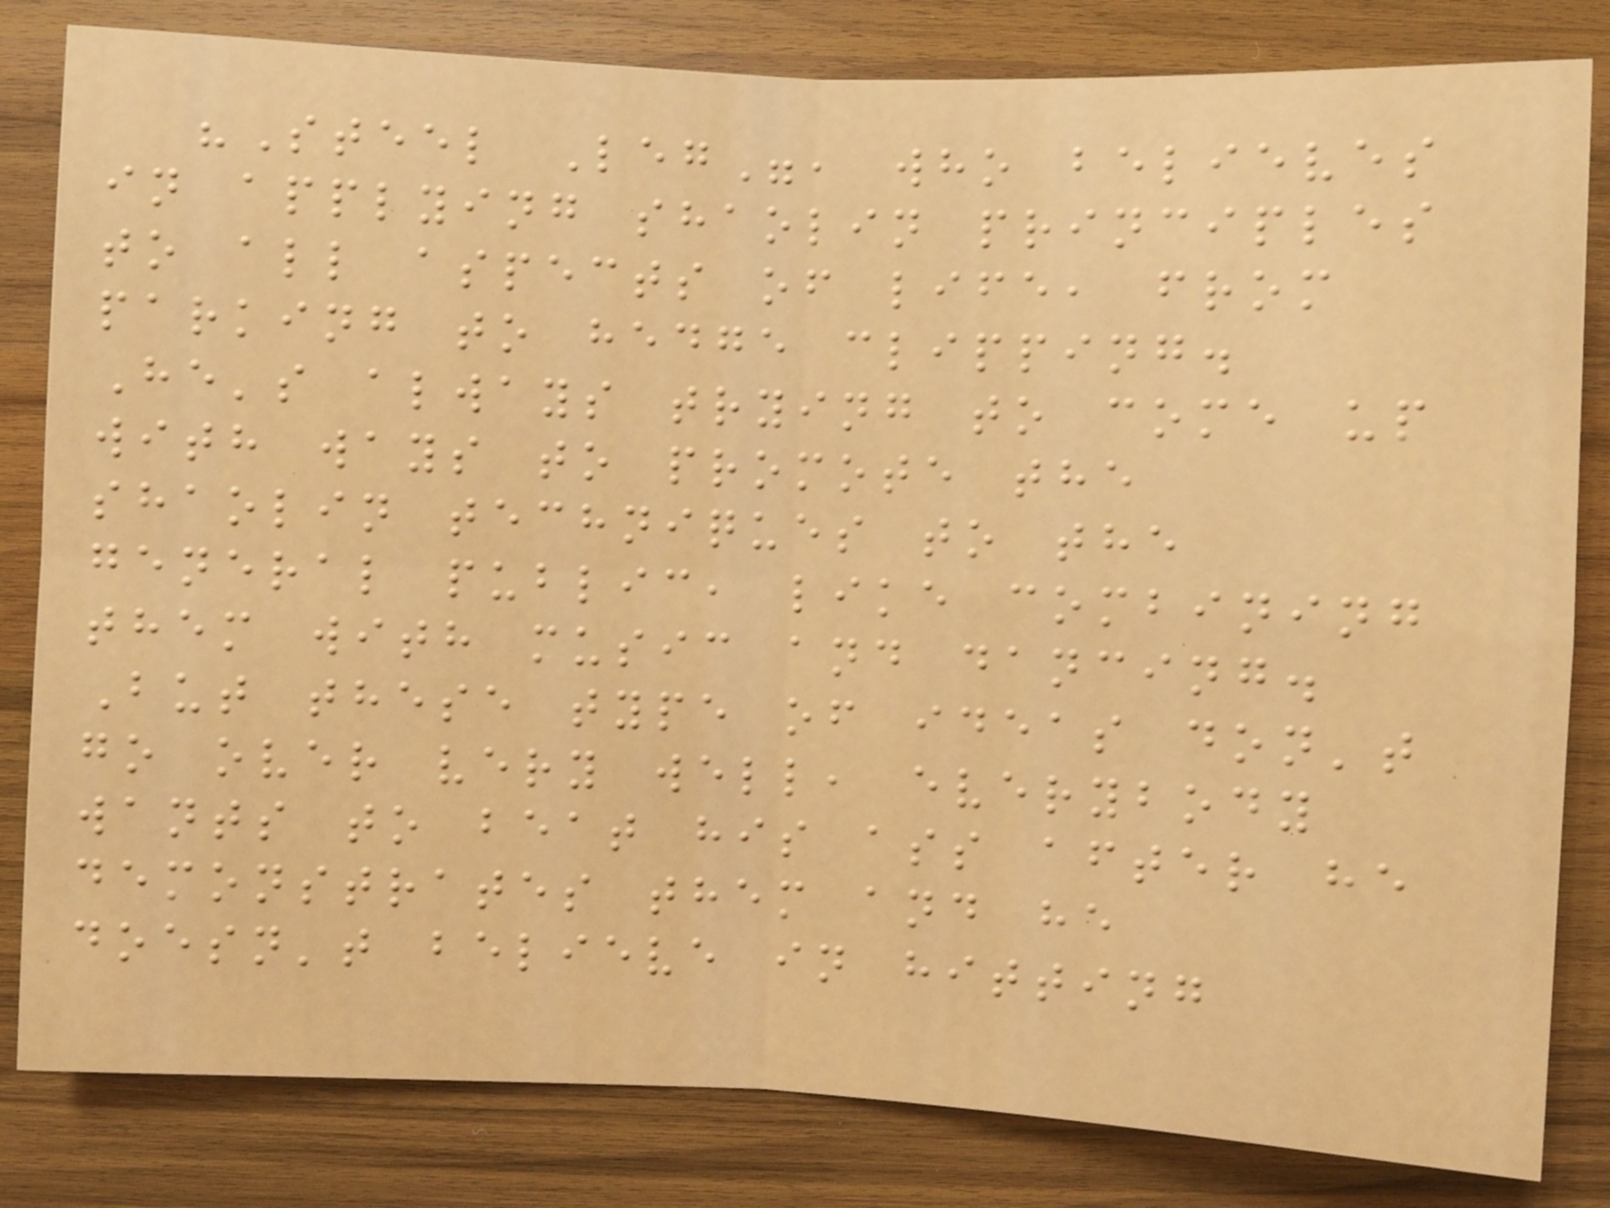"Steel Leg", who believes
in applying shaolin principles
to all aspects of life, from
parking to hedge clipping.
He's always trying to come up
with ways to promote the
shaolin techniques to the
general public, like combining
them with music and dancing.
But these type of ideas don't
go over very well, everybody
wants to beat his ass after he
demonstrates them and he
doesn't believe in hitting
